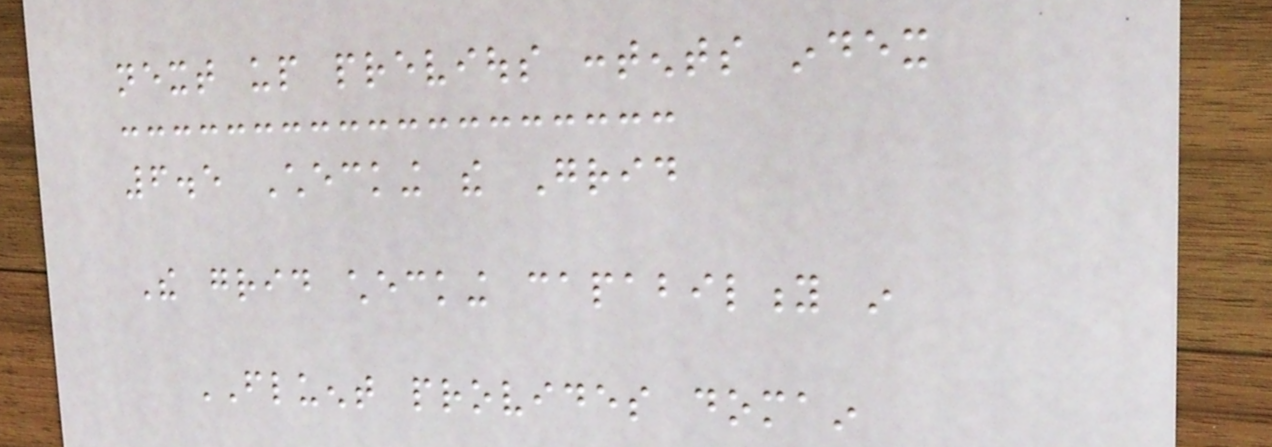next up previous contents index
6.5 Checking the Grid
The grid checking capability in
FLUENT provides domain
